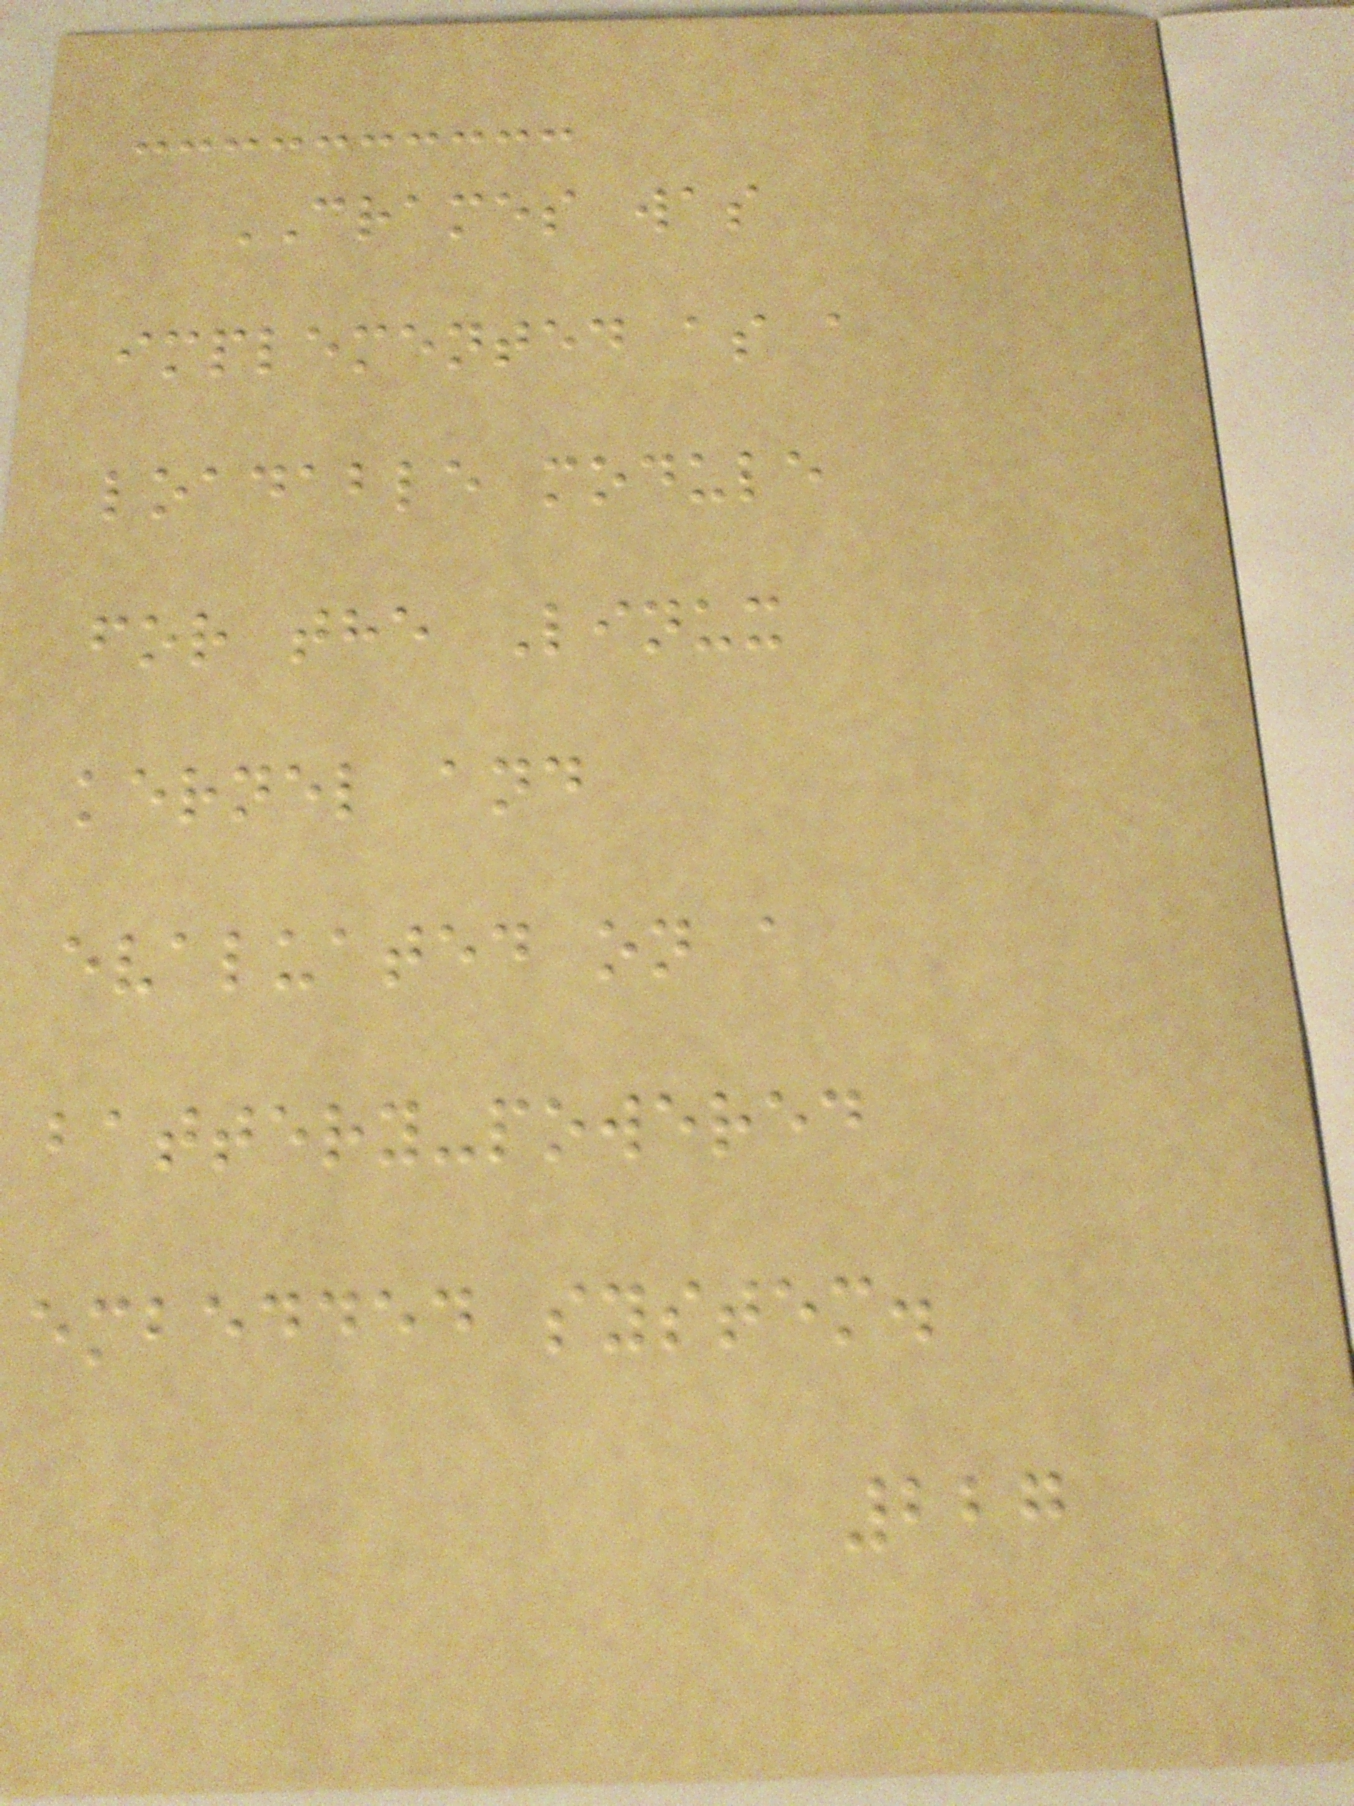CRAMES was
implemented as a
loadable module
for the Linux
kernel and
evaluated on a
battery-powered
embedded system.
227
